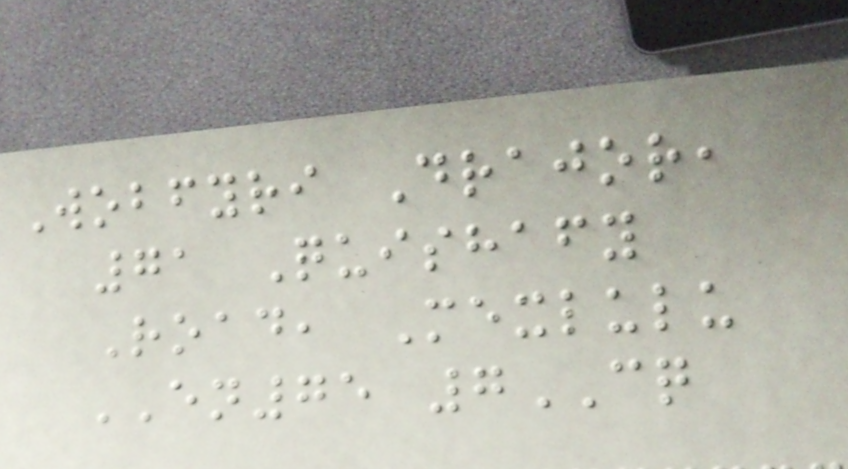Wobfyri Drajor,
71 Quishafy
Road, Mexlulu
EN75 7CQ
